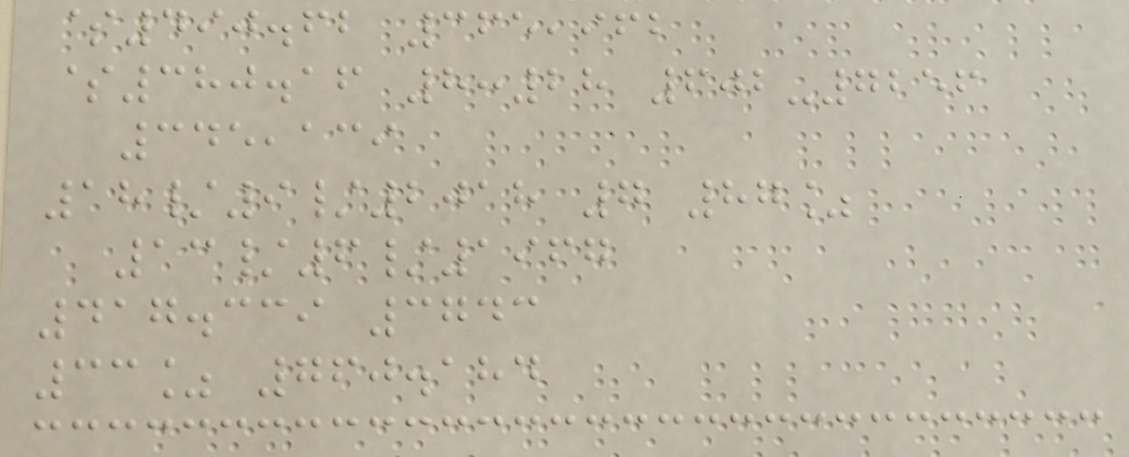$490.62 365,962
$380.16 8:28 602-7256
345,139
18/9/2018 7 87%
13/6/1967
417.339 3743
33% 760.184
